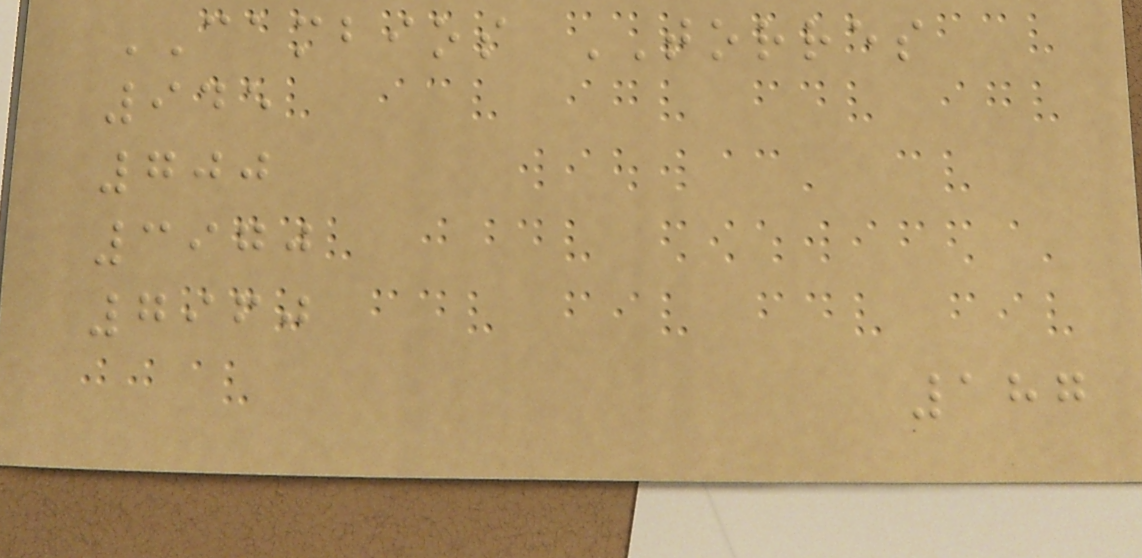CAMBIOS TORRES
945
700
3970
7960
187
